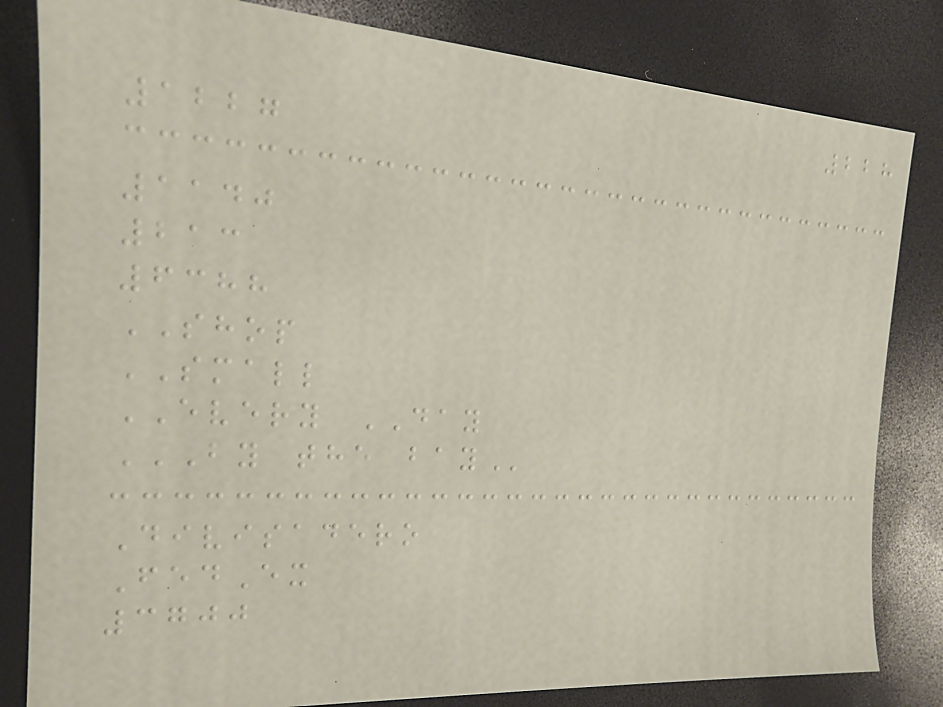228
1227
1140
213
6388
SHOP
SMALL
EVERY DAY
BY THE BAY
Divisadero
FedEx
3700
